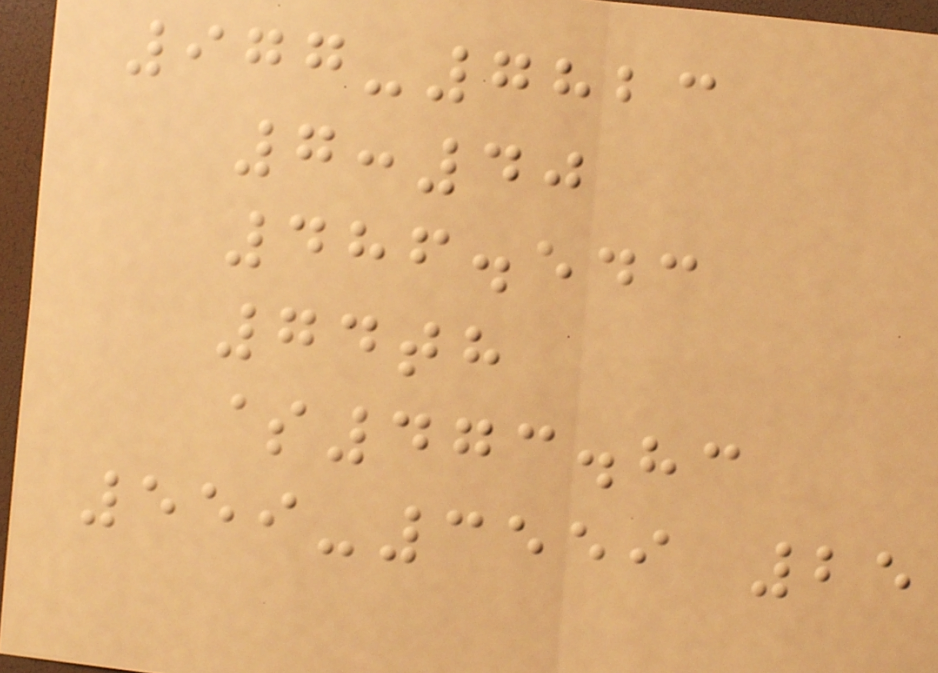977-7823
7:40
486.543
74th
$473.83
559-3559 25
